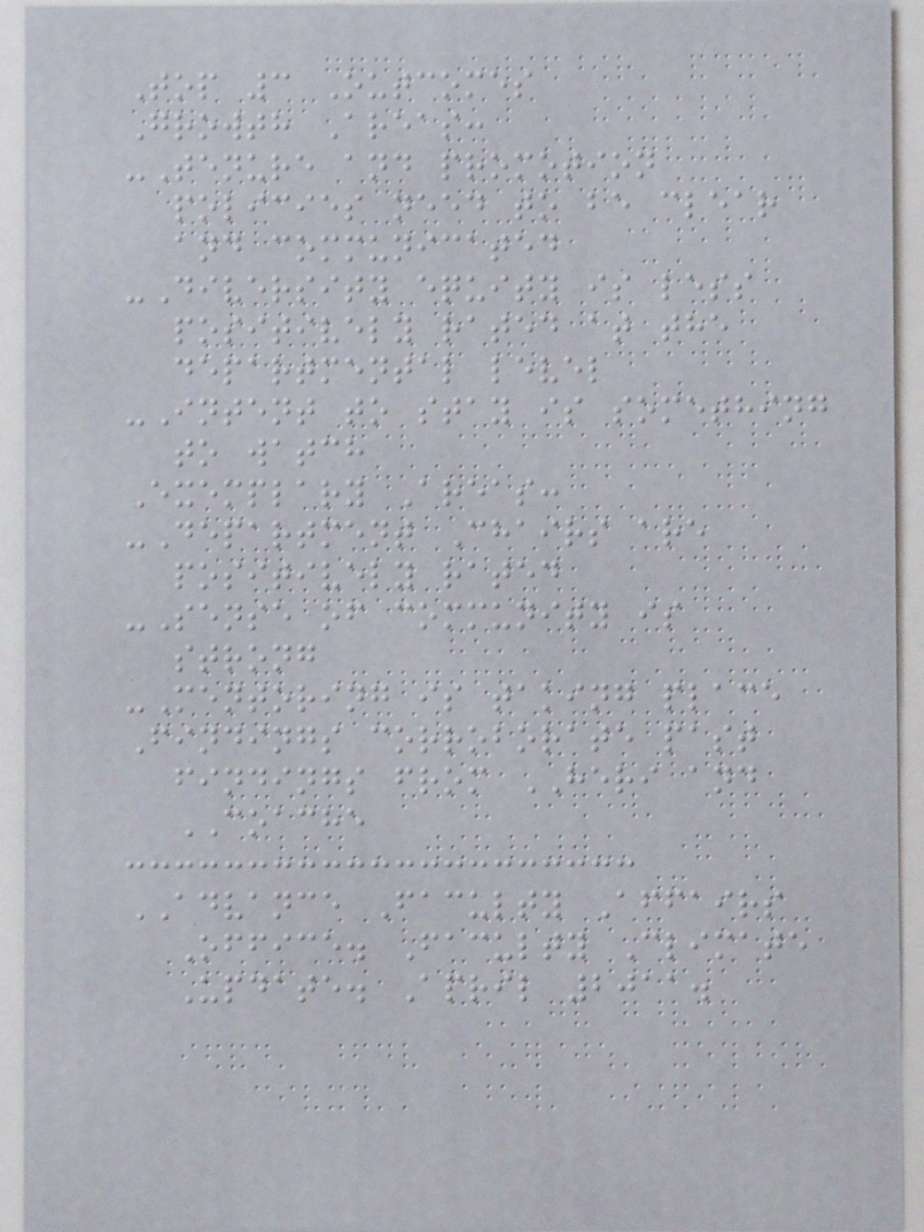Top 3 Outcomes
Growth Areas:
-Tenure and promotion
policies need to be clear
and communicated
-Diversity equity is less
positively rated at the
departmental level
-Intent to stay is something
to watch
Exemplary Areas:
-Department Chairs are
positively rated
-Sense of community is
strong
-Mentoring is taking place
Findings corroborate past
findings from HERI and
COACHE
ADVANCE Faculty Affairs
Office. Faculty Climate
Update. April 2011.
